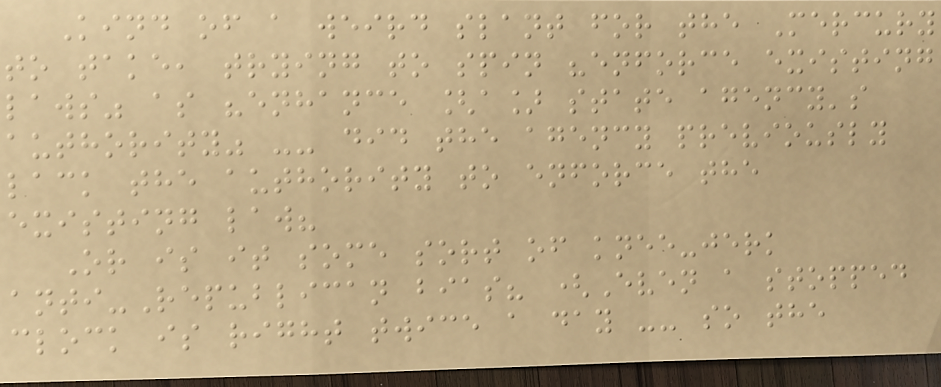Kind of a weird slant for the Mercury
to take, trying to spin "enforce existing
laws" as "enhance [a] state agency's
authority" -- did the agency previously
lack the authority to enforce the
existing law?
Or is it some sort of knee-jerk
anti-Republican bias? (Even a stopped
clock is right twice a day -- so the
